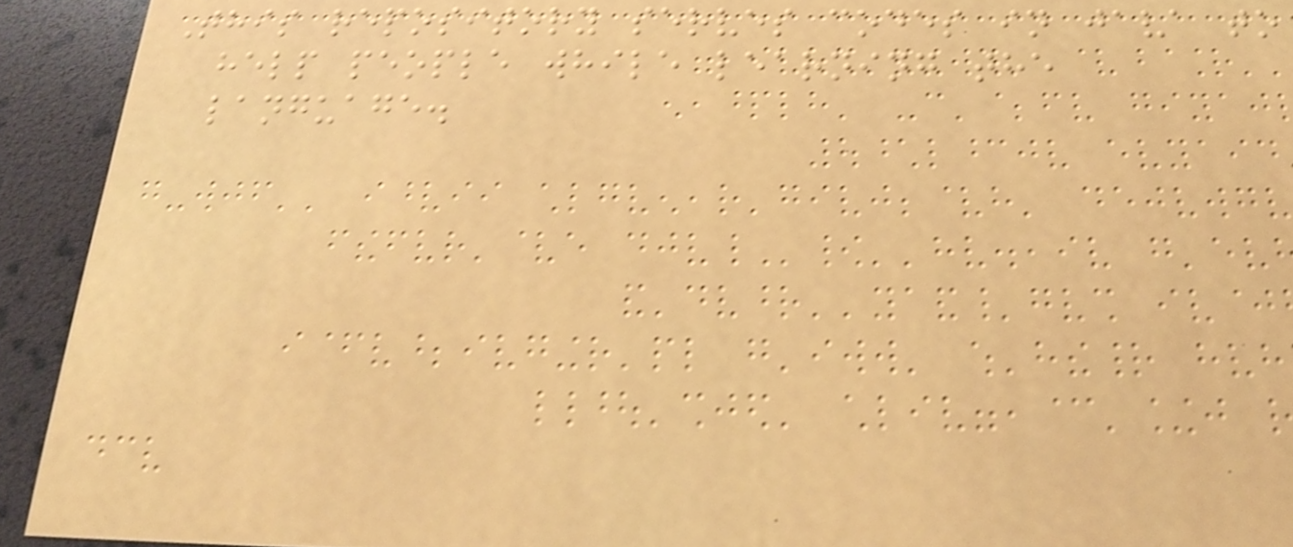This repository serves codes in java to
help people while learning the
language.
